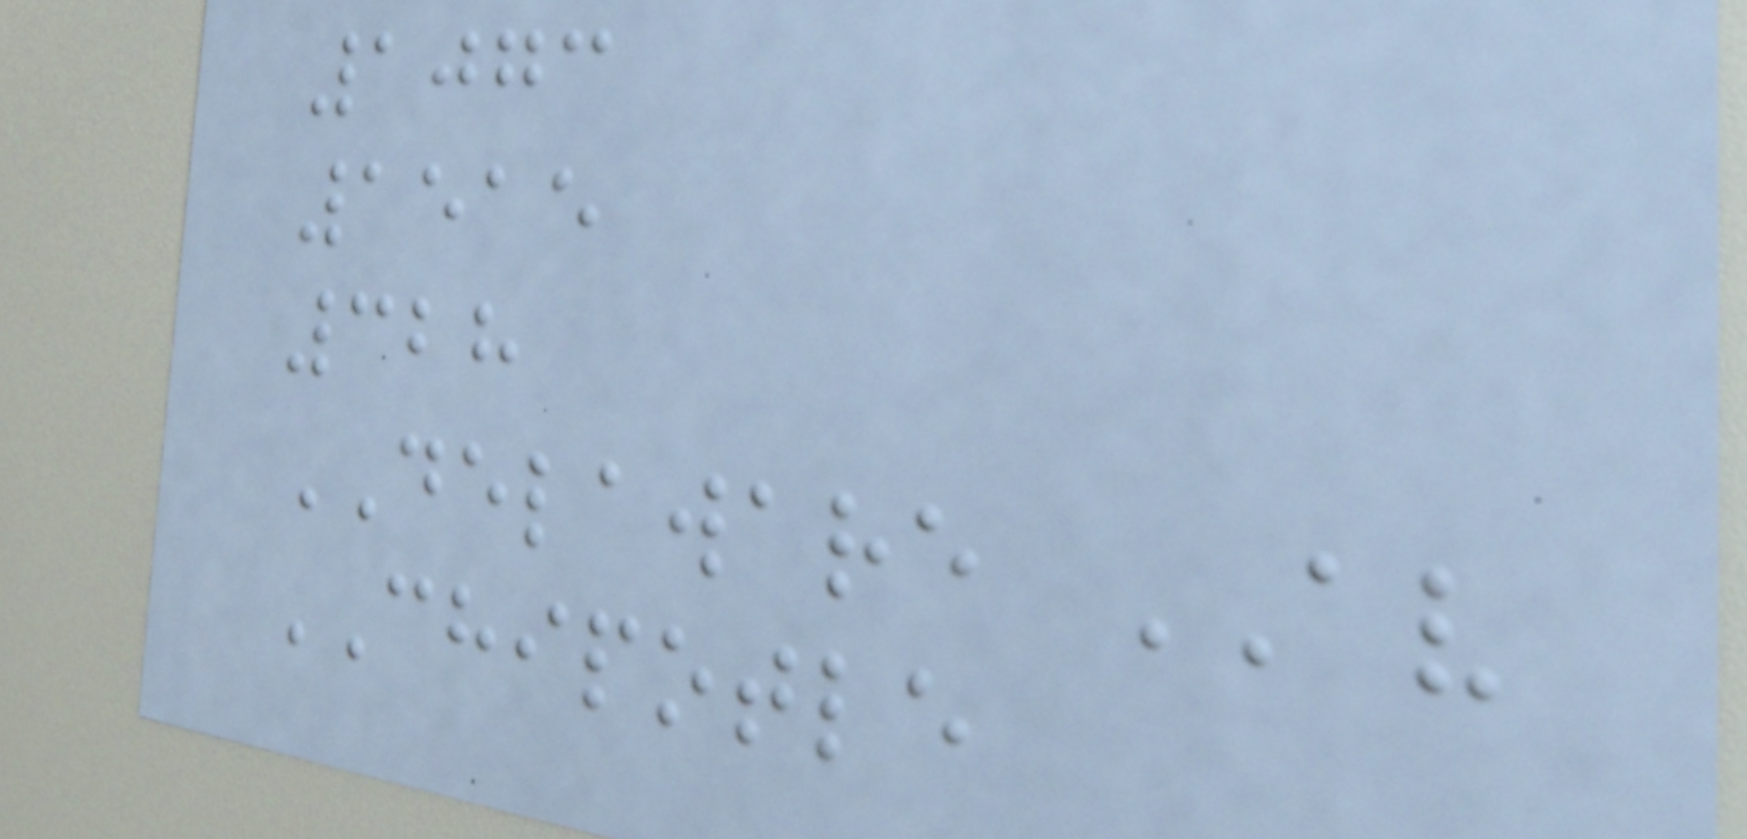1073
1515
328
DELAWARE AV
CHIPOTLE
